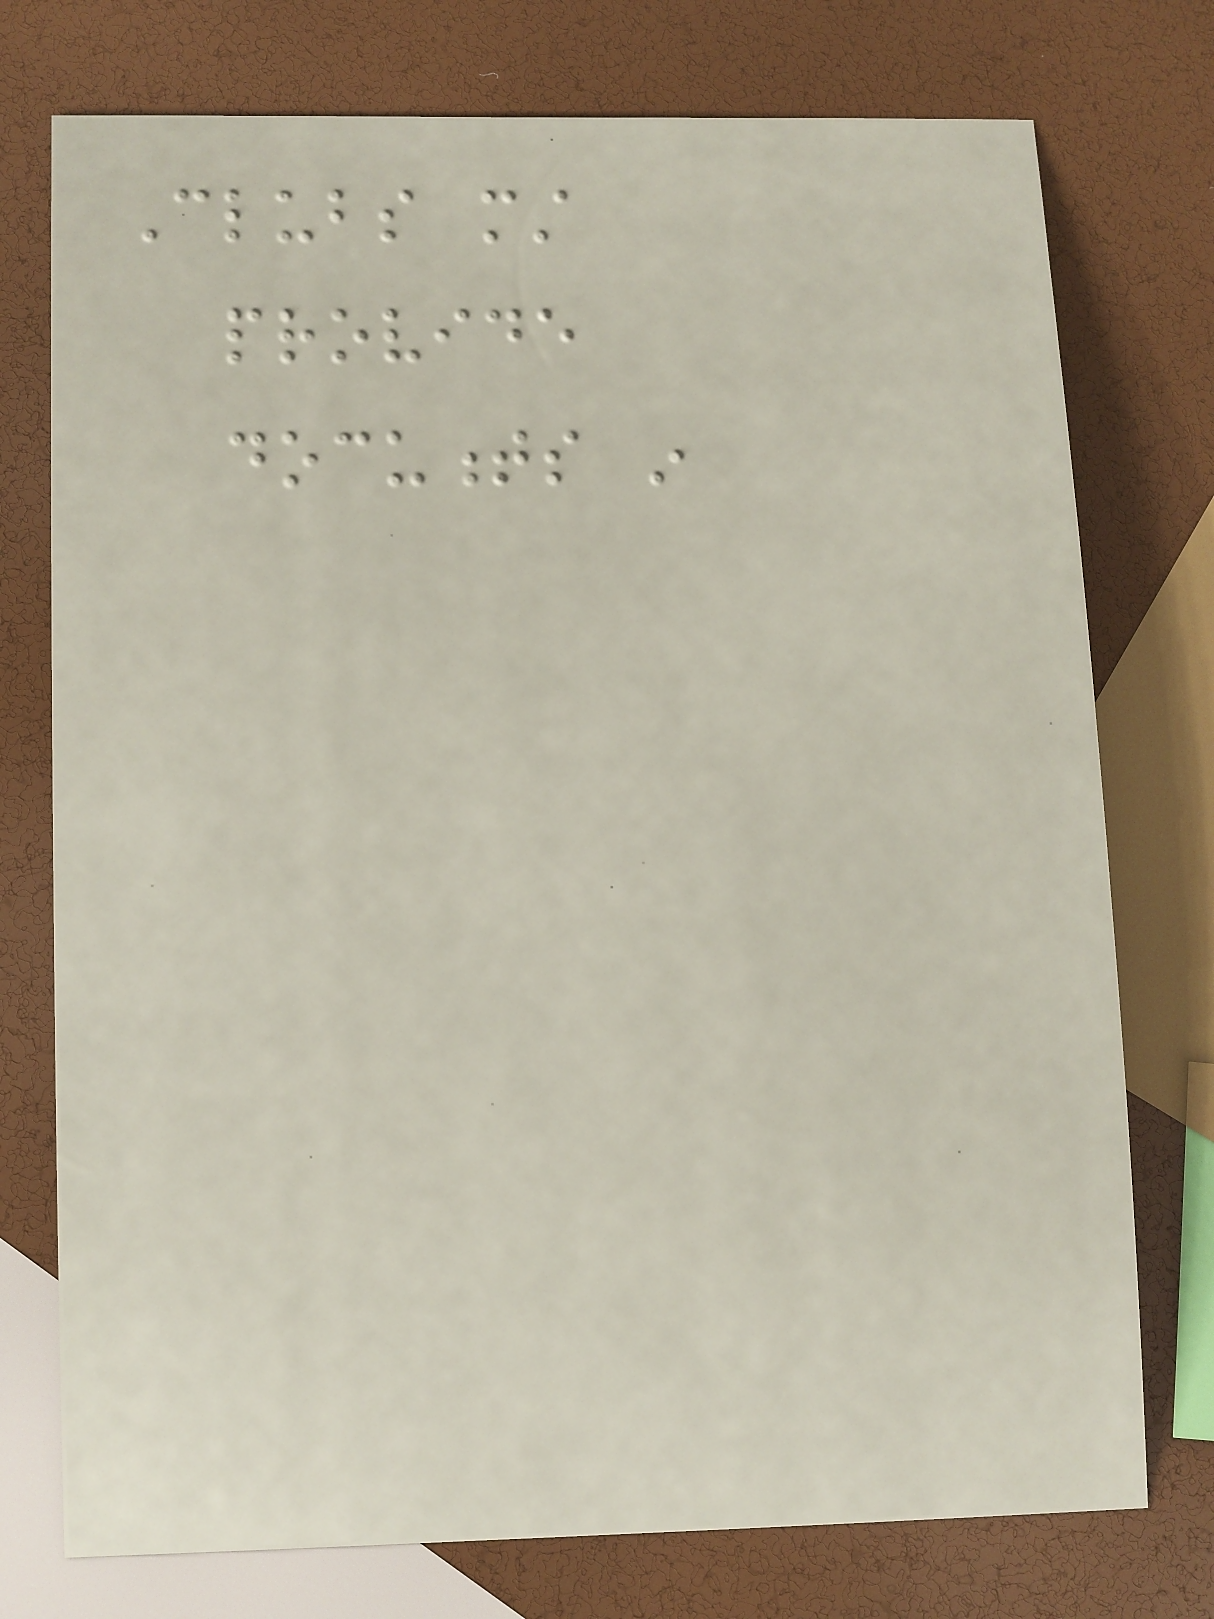Clubs must
provide
documents in
